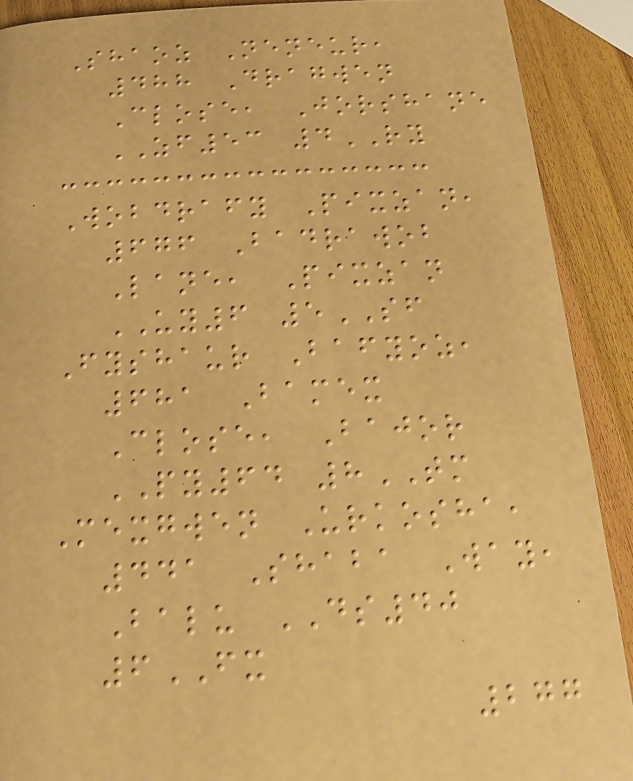Shaoz Neneur,
488 Dragwen
Close, Jorshane
ZF53 4RY
Wobdrafy Pixzan,
676 Badrawob
Lane, Pixzan
UY6 5SF
Fyshaur Bafyoz,
681 Bamex
Close, Bajor
PY64 8TM
Mexgwen Urkosha,
441 Shaba Way,
Balu DS40
6FX
277
